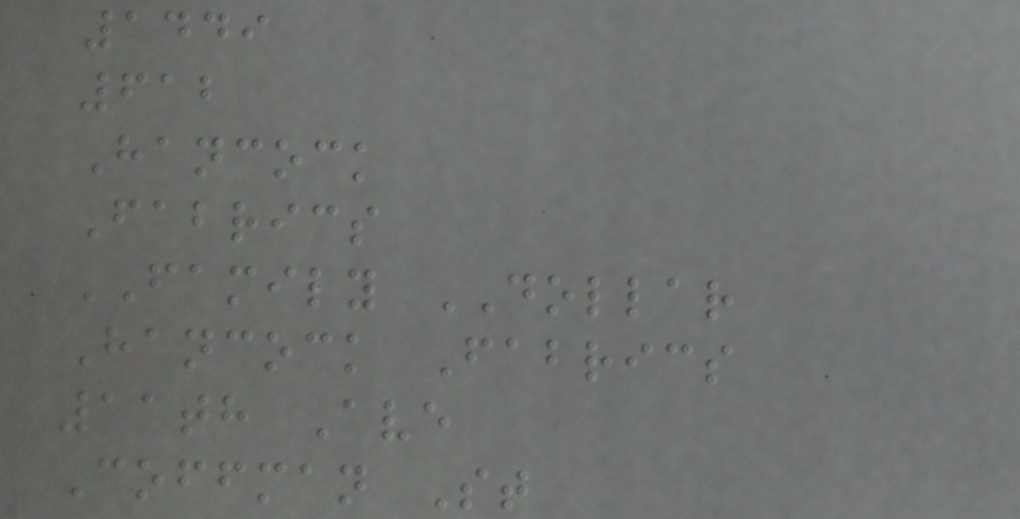1449
612
Hancock
Fabrics
FAMILY DOLLAR
Hancock Fabrics
11th Ave
Coffman St
